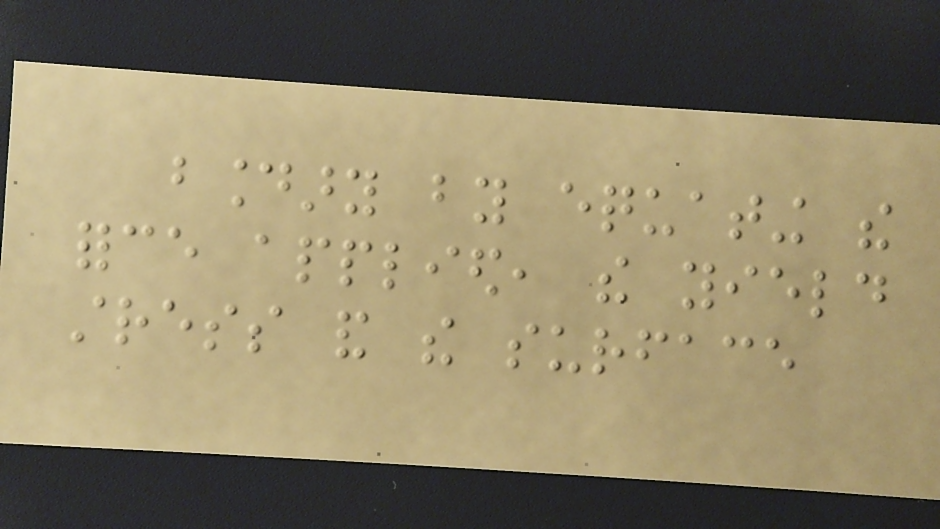boundary by equating the
force applied, the yield
stress and the surface
